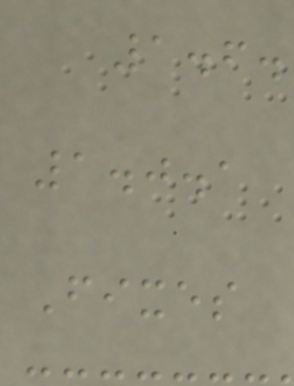1.6.
1.0.1
Fixes
